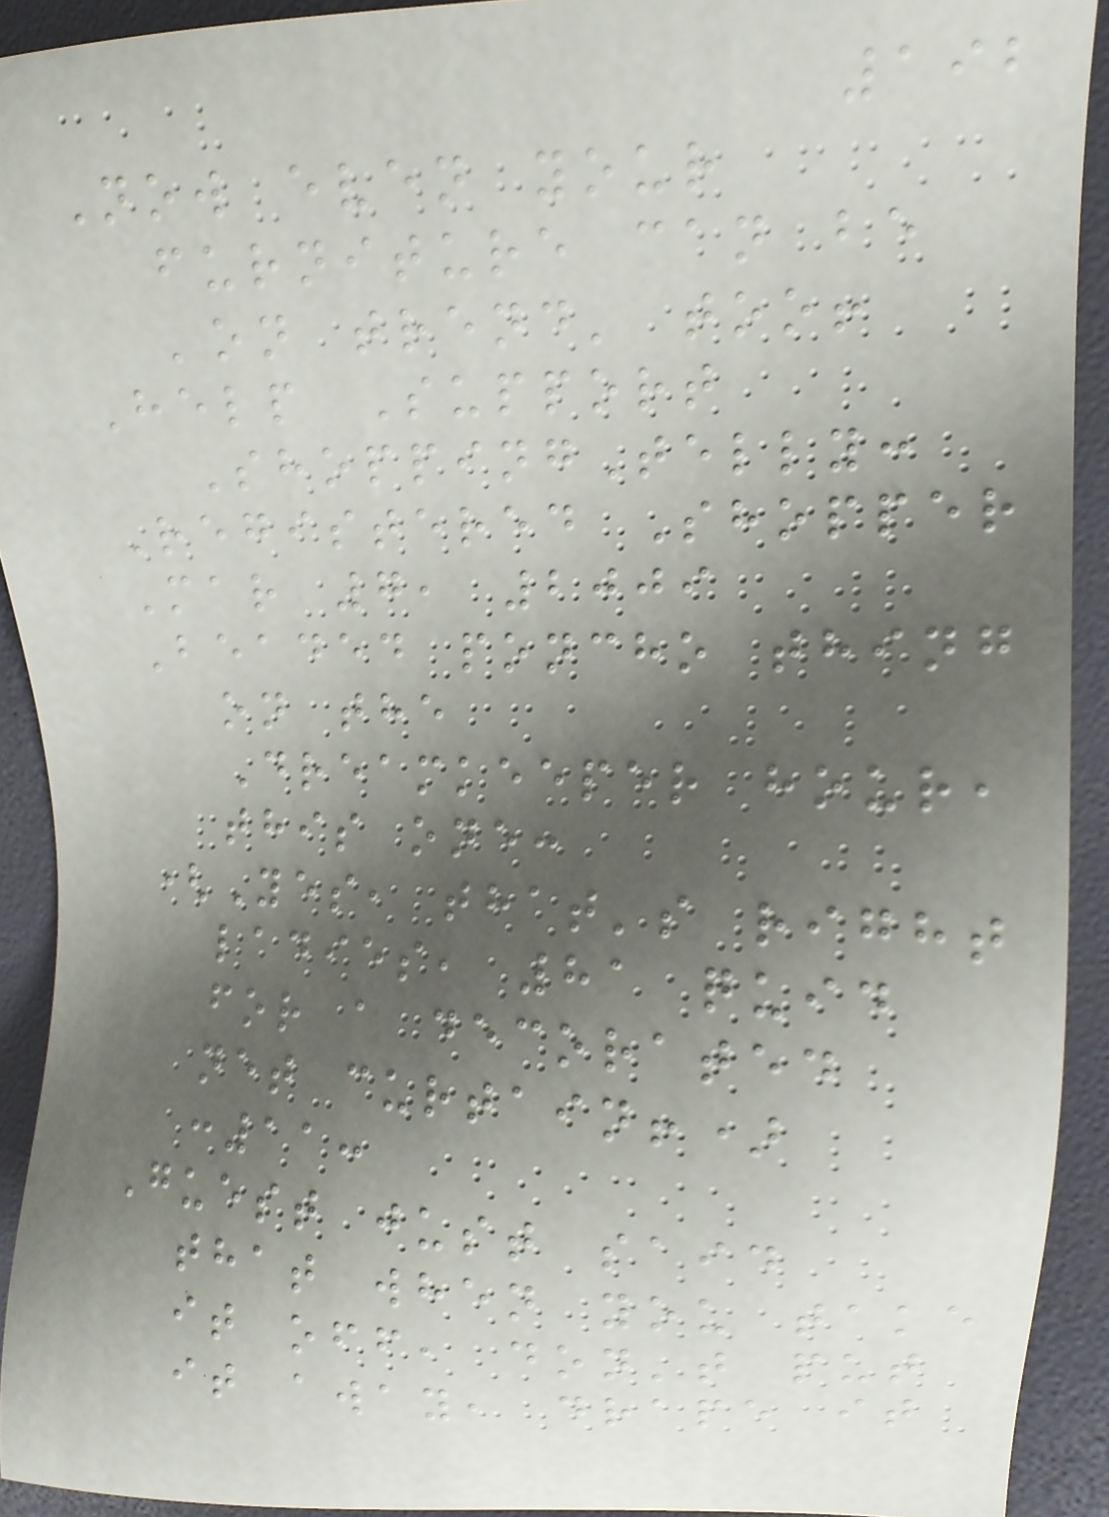192
Now even your
furniture can be
'on trend' too!
Help Support
ShoppingTelly:
Registered Shopper
Mar 7, 2009
Beaded poncho thing
on the
Dreamkeeper hour,
this one:
(Yes, that's right
ladies, 81 quid
for a decorated
net curtain!)
:11:
Guest just said
that when you take
it off, don't put
it away, drape it
